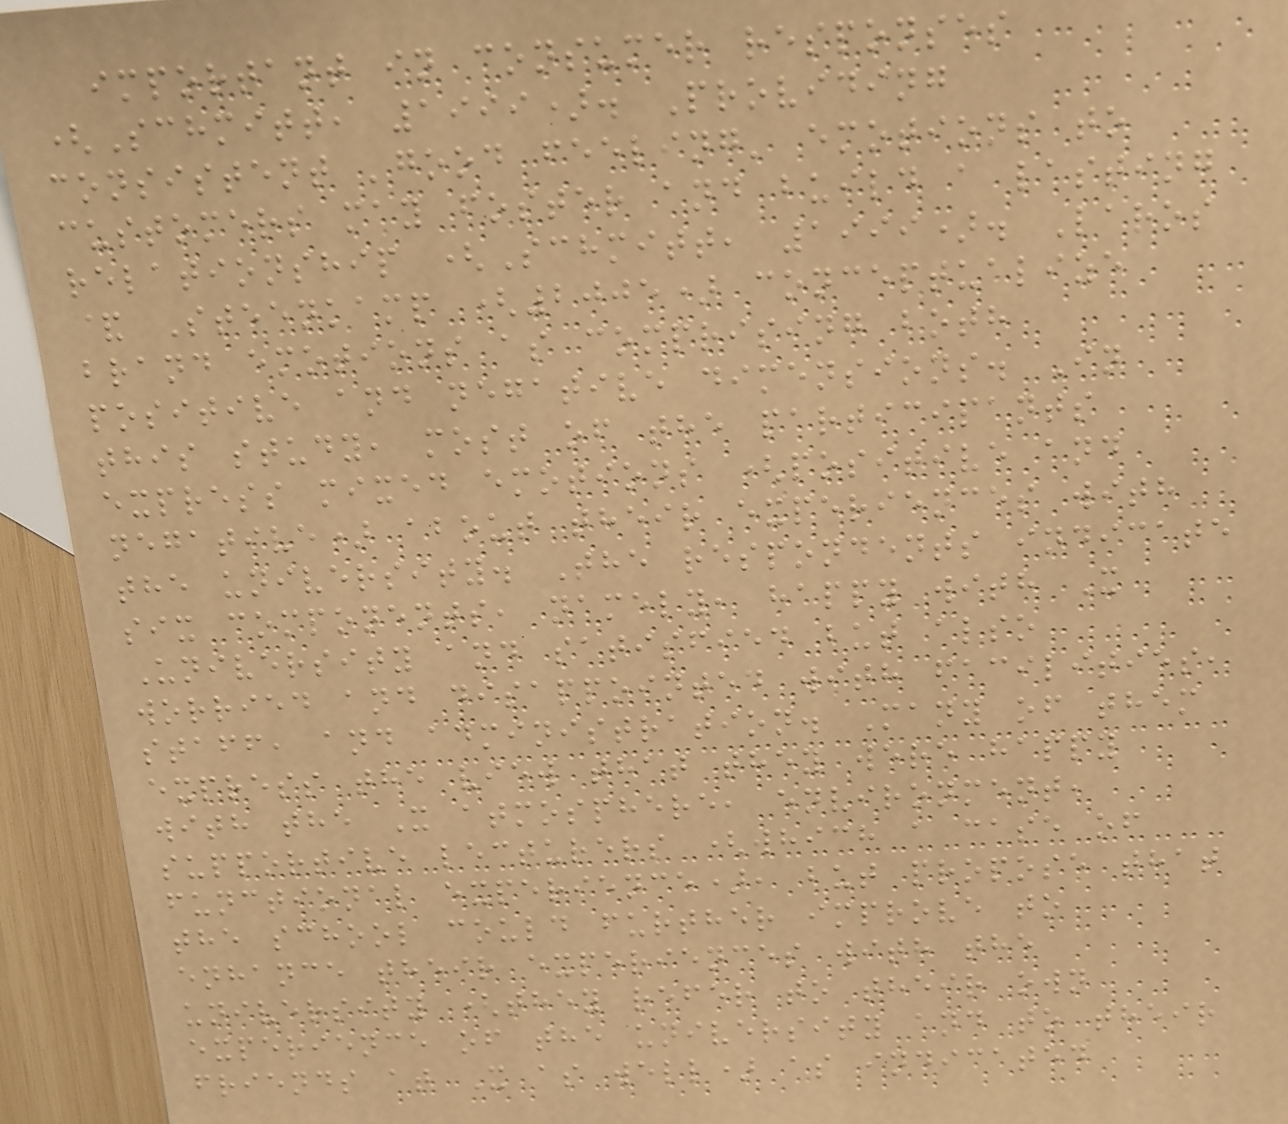important in consumer responses
(Schmitt, 1999). Providing
consistent 'good feeling' emotions to
customers may foster and build a lasting
relationship (Schmitt, 1999). Laros
& Steenkamp (2005) conceptualize
brand emotions as comprising both
positive and negative dimensions. In
this study, most of the participants
express mixed emotions (positive and
negative) about their experiences with
the university. The respondents indicate
six components, namely, happy with X
University and satisfied but also
worried and disappointed with facilities,
staff, and administration. Many of them
express the view that they were happy
with the X atmosphere, environment,
supportive lecturers (which a case of
functional experience), but propose that
the school could further improve to
enhance their experiences with the
university (they refer to their own
experience of the university and to their
friends at X as well) as indicated
